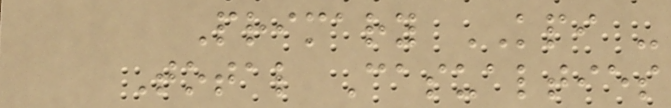Primary KPI -
Total Casualties
